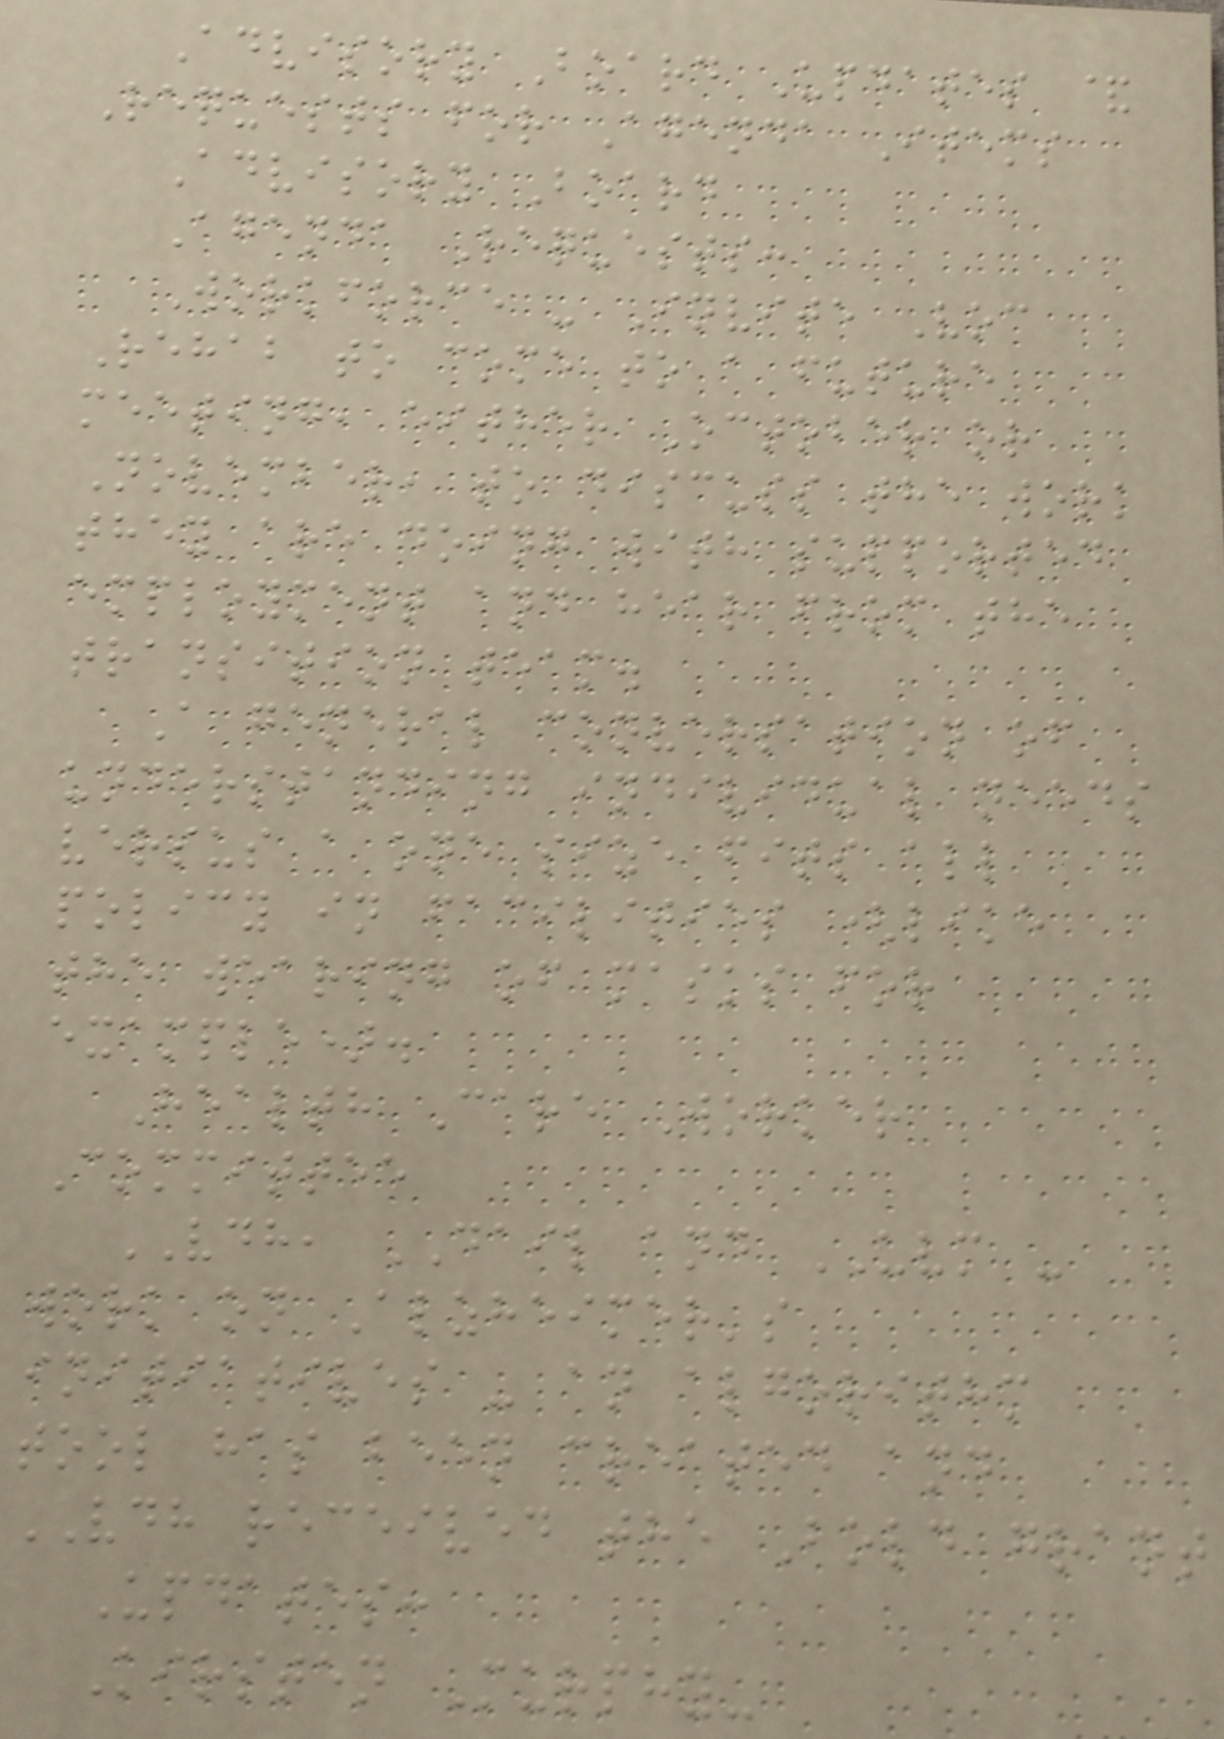Advisory Board Updates &
Requests for Agenda Items
Advisory Board
Agenda Requests:
Workforce - Invite Voc
Rehab to come to a future
meeting, either October or
November, to discuss the work
they are doing with supported
employment and hear from the
transition team.
A general conversation of
understanding individual needs
versus a one size fits all
policy in facilities (like
the wearing of masks for
example).
Health Care Worker
Committee
VDH, DAIL and UVM -
work on Alzheimer's
initiatives - an algorithm
tool has been created and
VDH received the Bold grant
Updates:
Kirsten Murphy-
